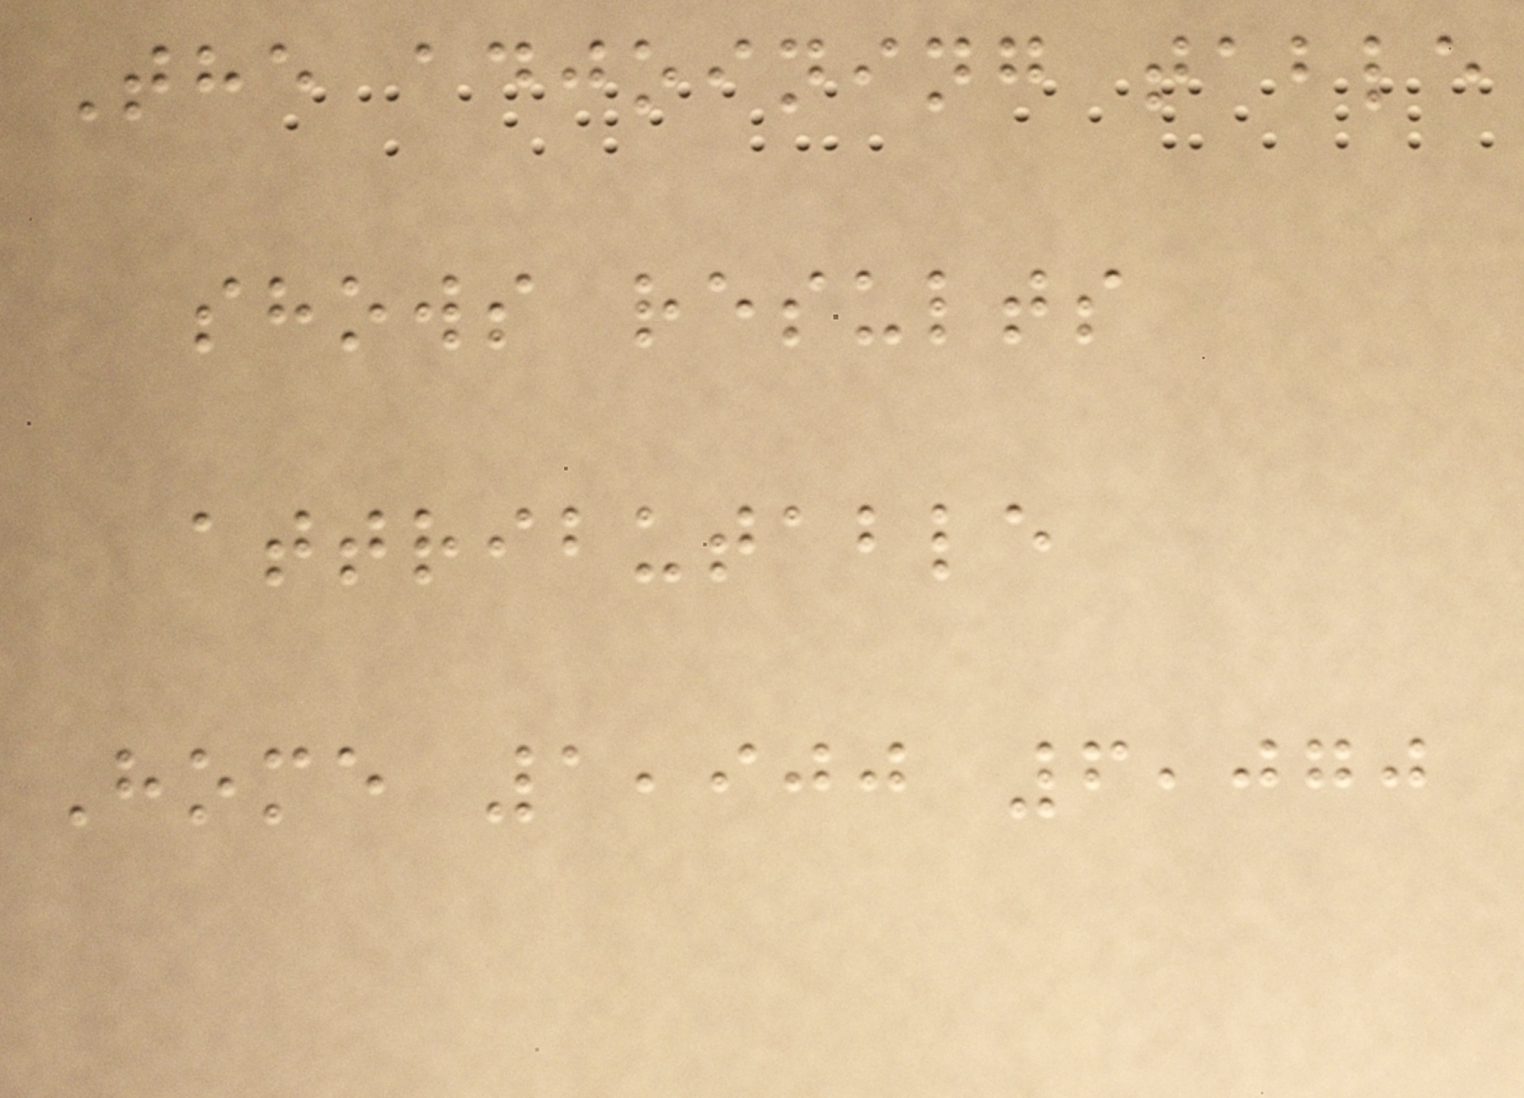The adjoining table
shows results
attributable
Home 1,900 6,070
